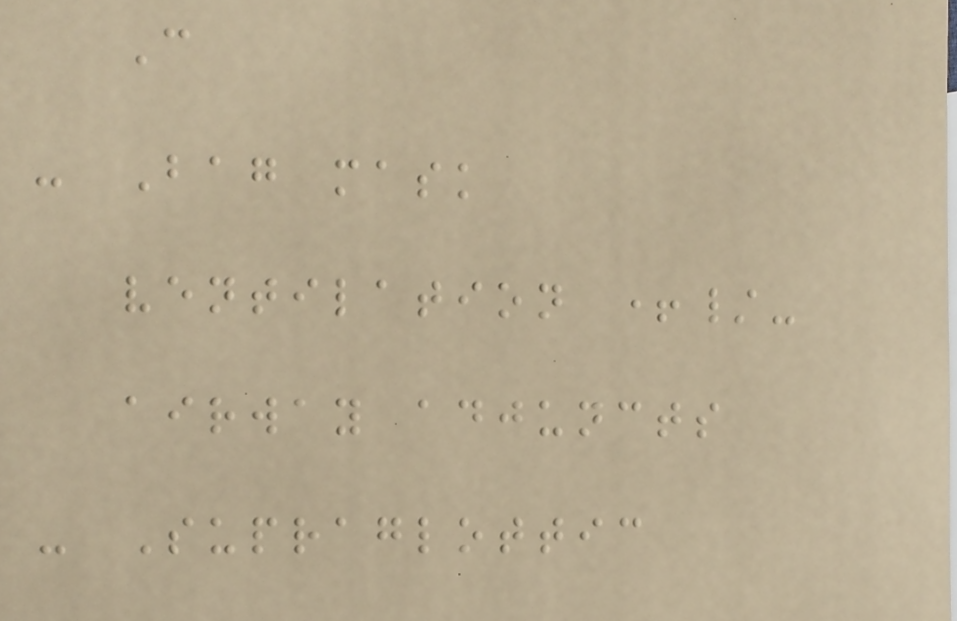C
- Bag mask
ventilation +/-
airway adjuncts
- Supraglottic
